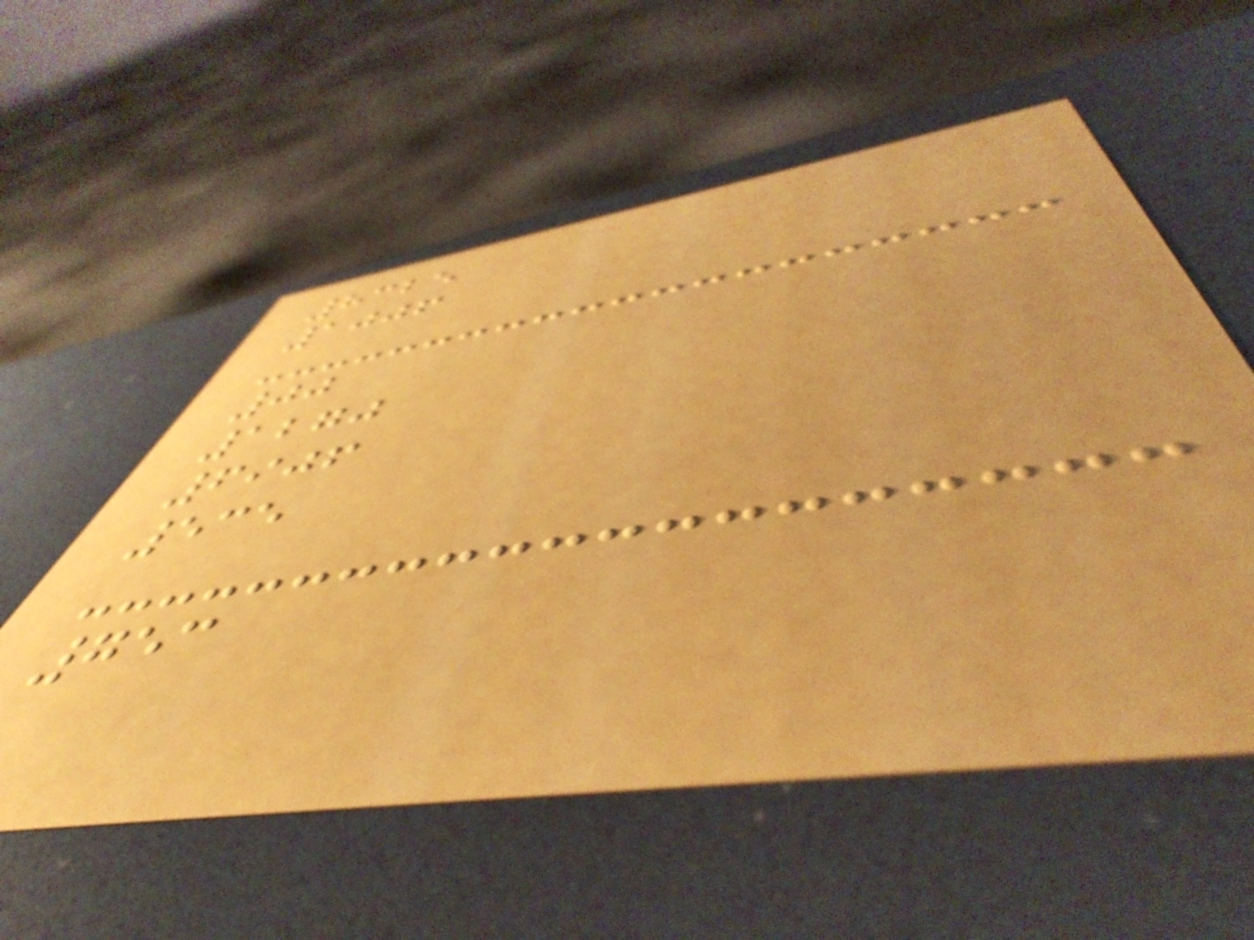8325
1006
00
1270
6906
535
753
